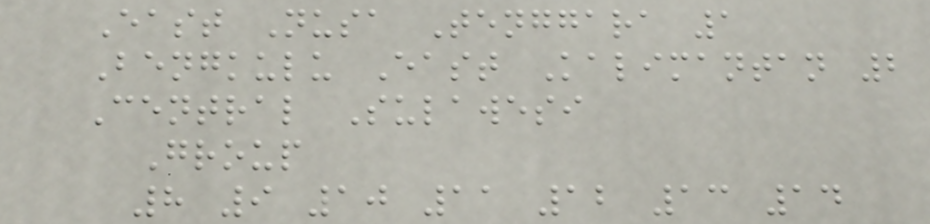East Nusa Tenggara 1
Bengkulu East Kalimantan 2
Central Sulawesi
Group
8 9 10 11 12 13 14
